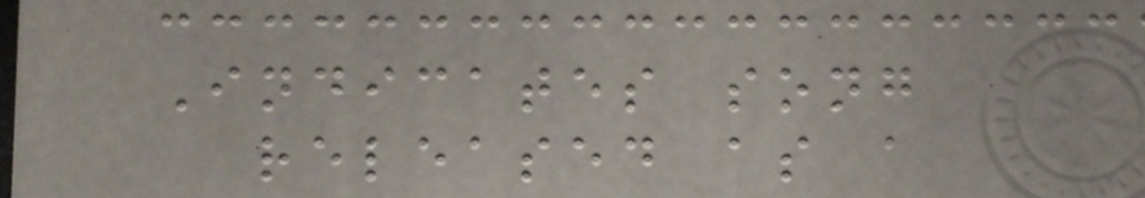Indicates song
released as a
